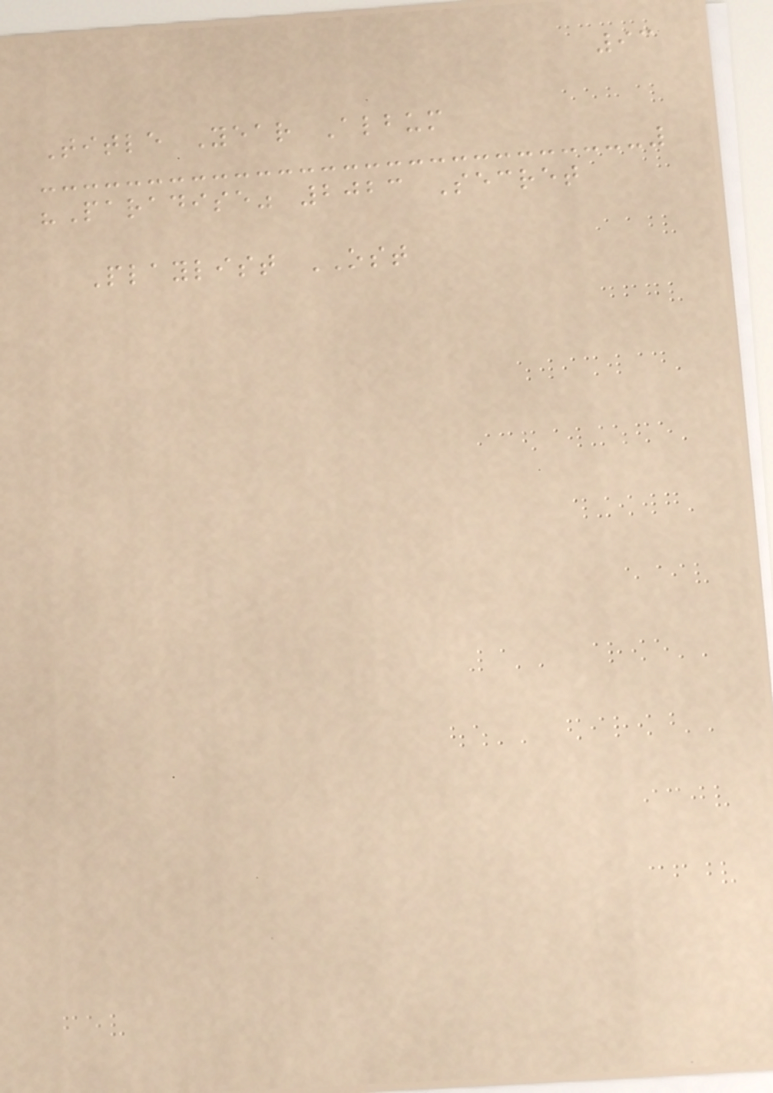93
Title Year Album
"Paradise" 2023 Secret
Playlist OST
